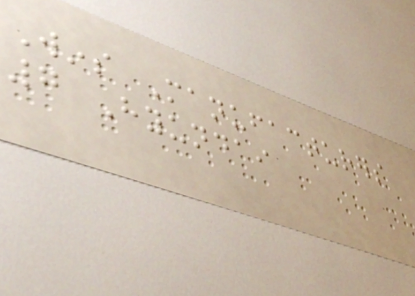Wins Manufacturers
7 Hyundai
